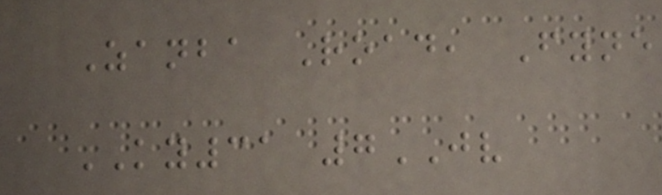Zanba Road, Fyne
KY31 7JV
